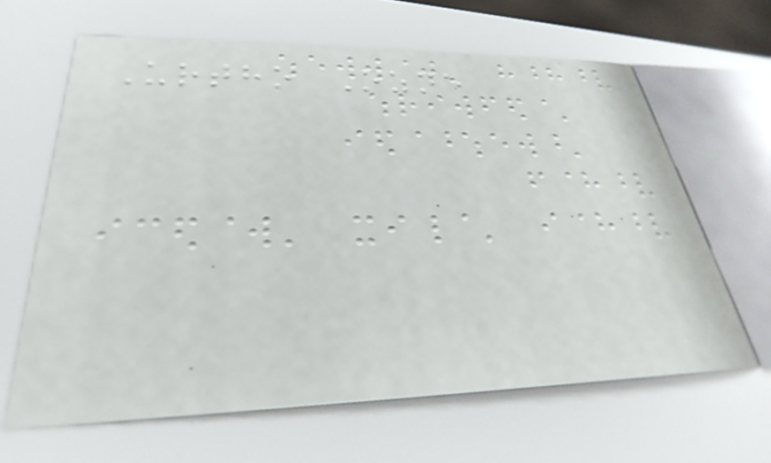Urtho Ozne
